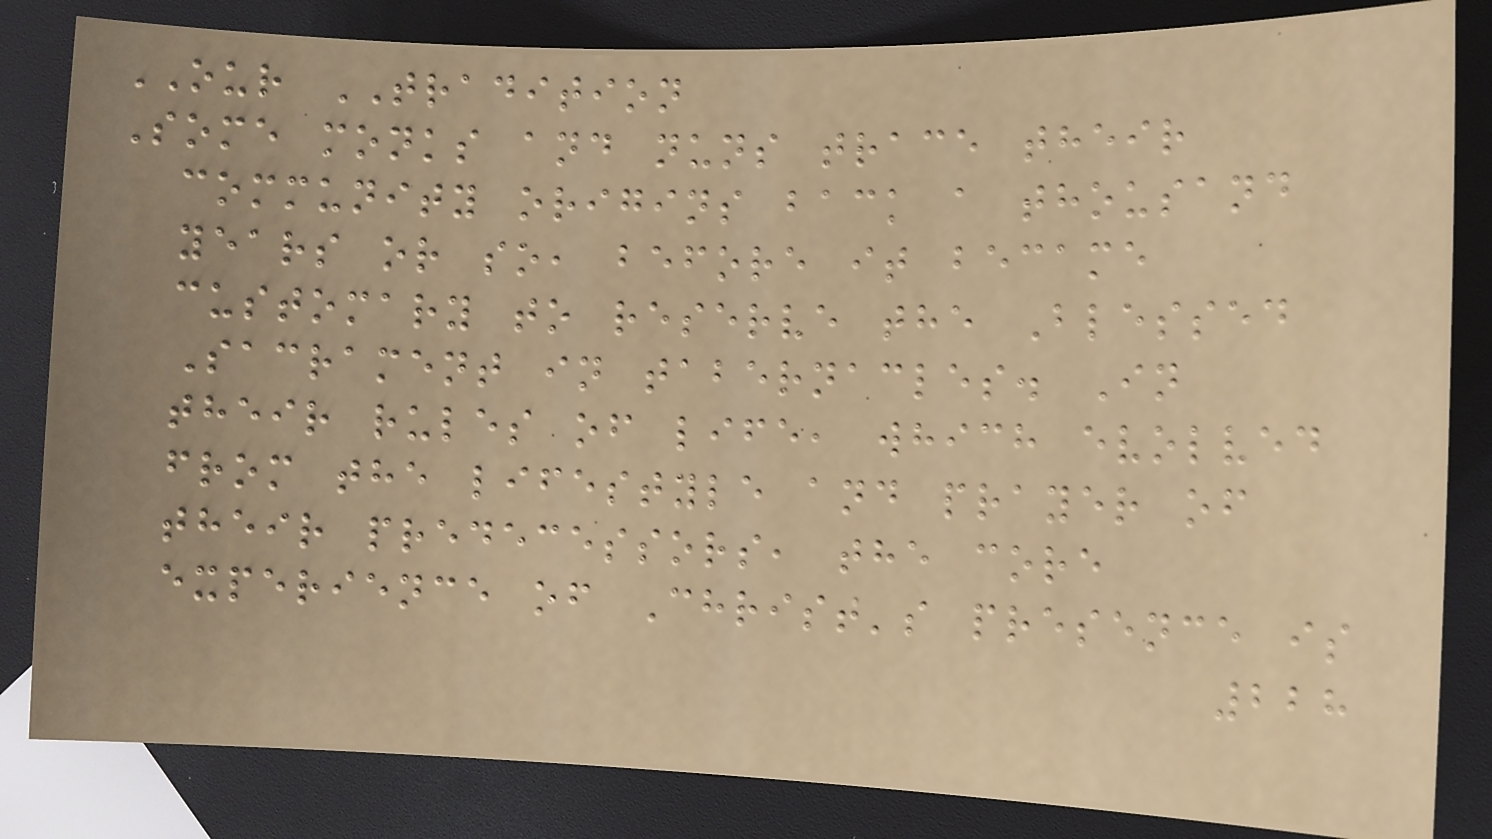OUR TRADITION
Some monks and nuns trace their
community origins back a thousand
years or so, before it became
customary to reserve the Blessed
Sacrament in tabernacles. In
their rules of life, which evolved
from the lifestyle and prayer of
their predecessors, the core
experience of Christ's presence is
228
